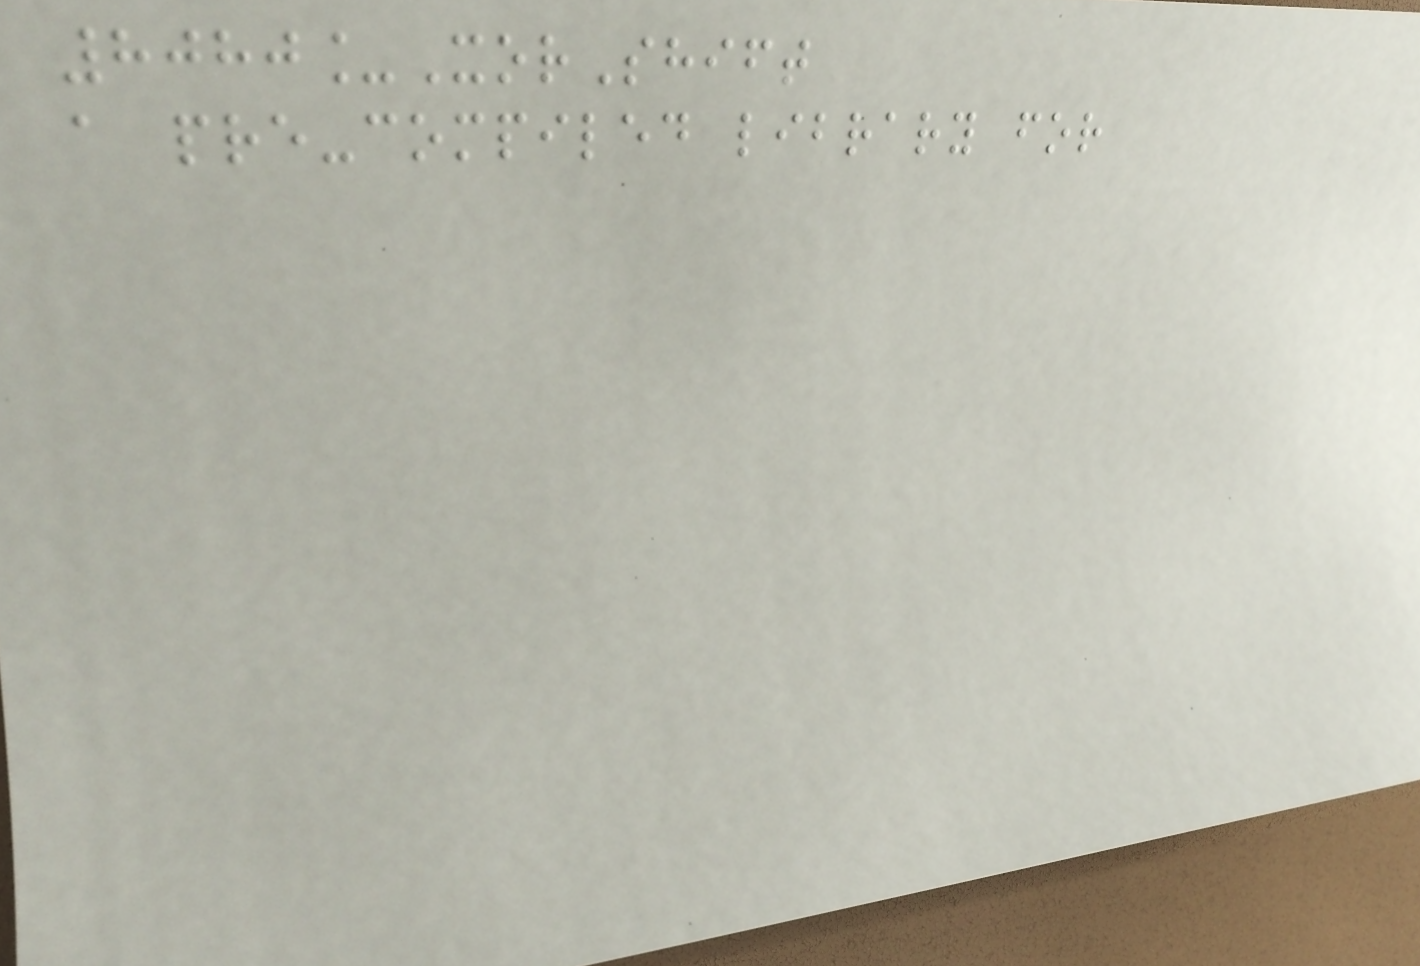8080_XorShift
a pre-compiled library for
